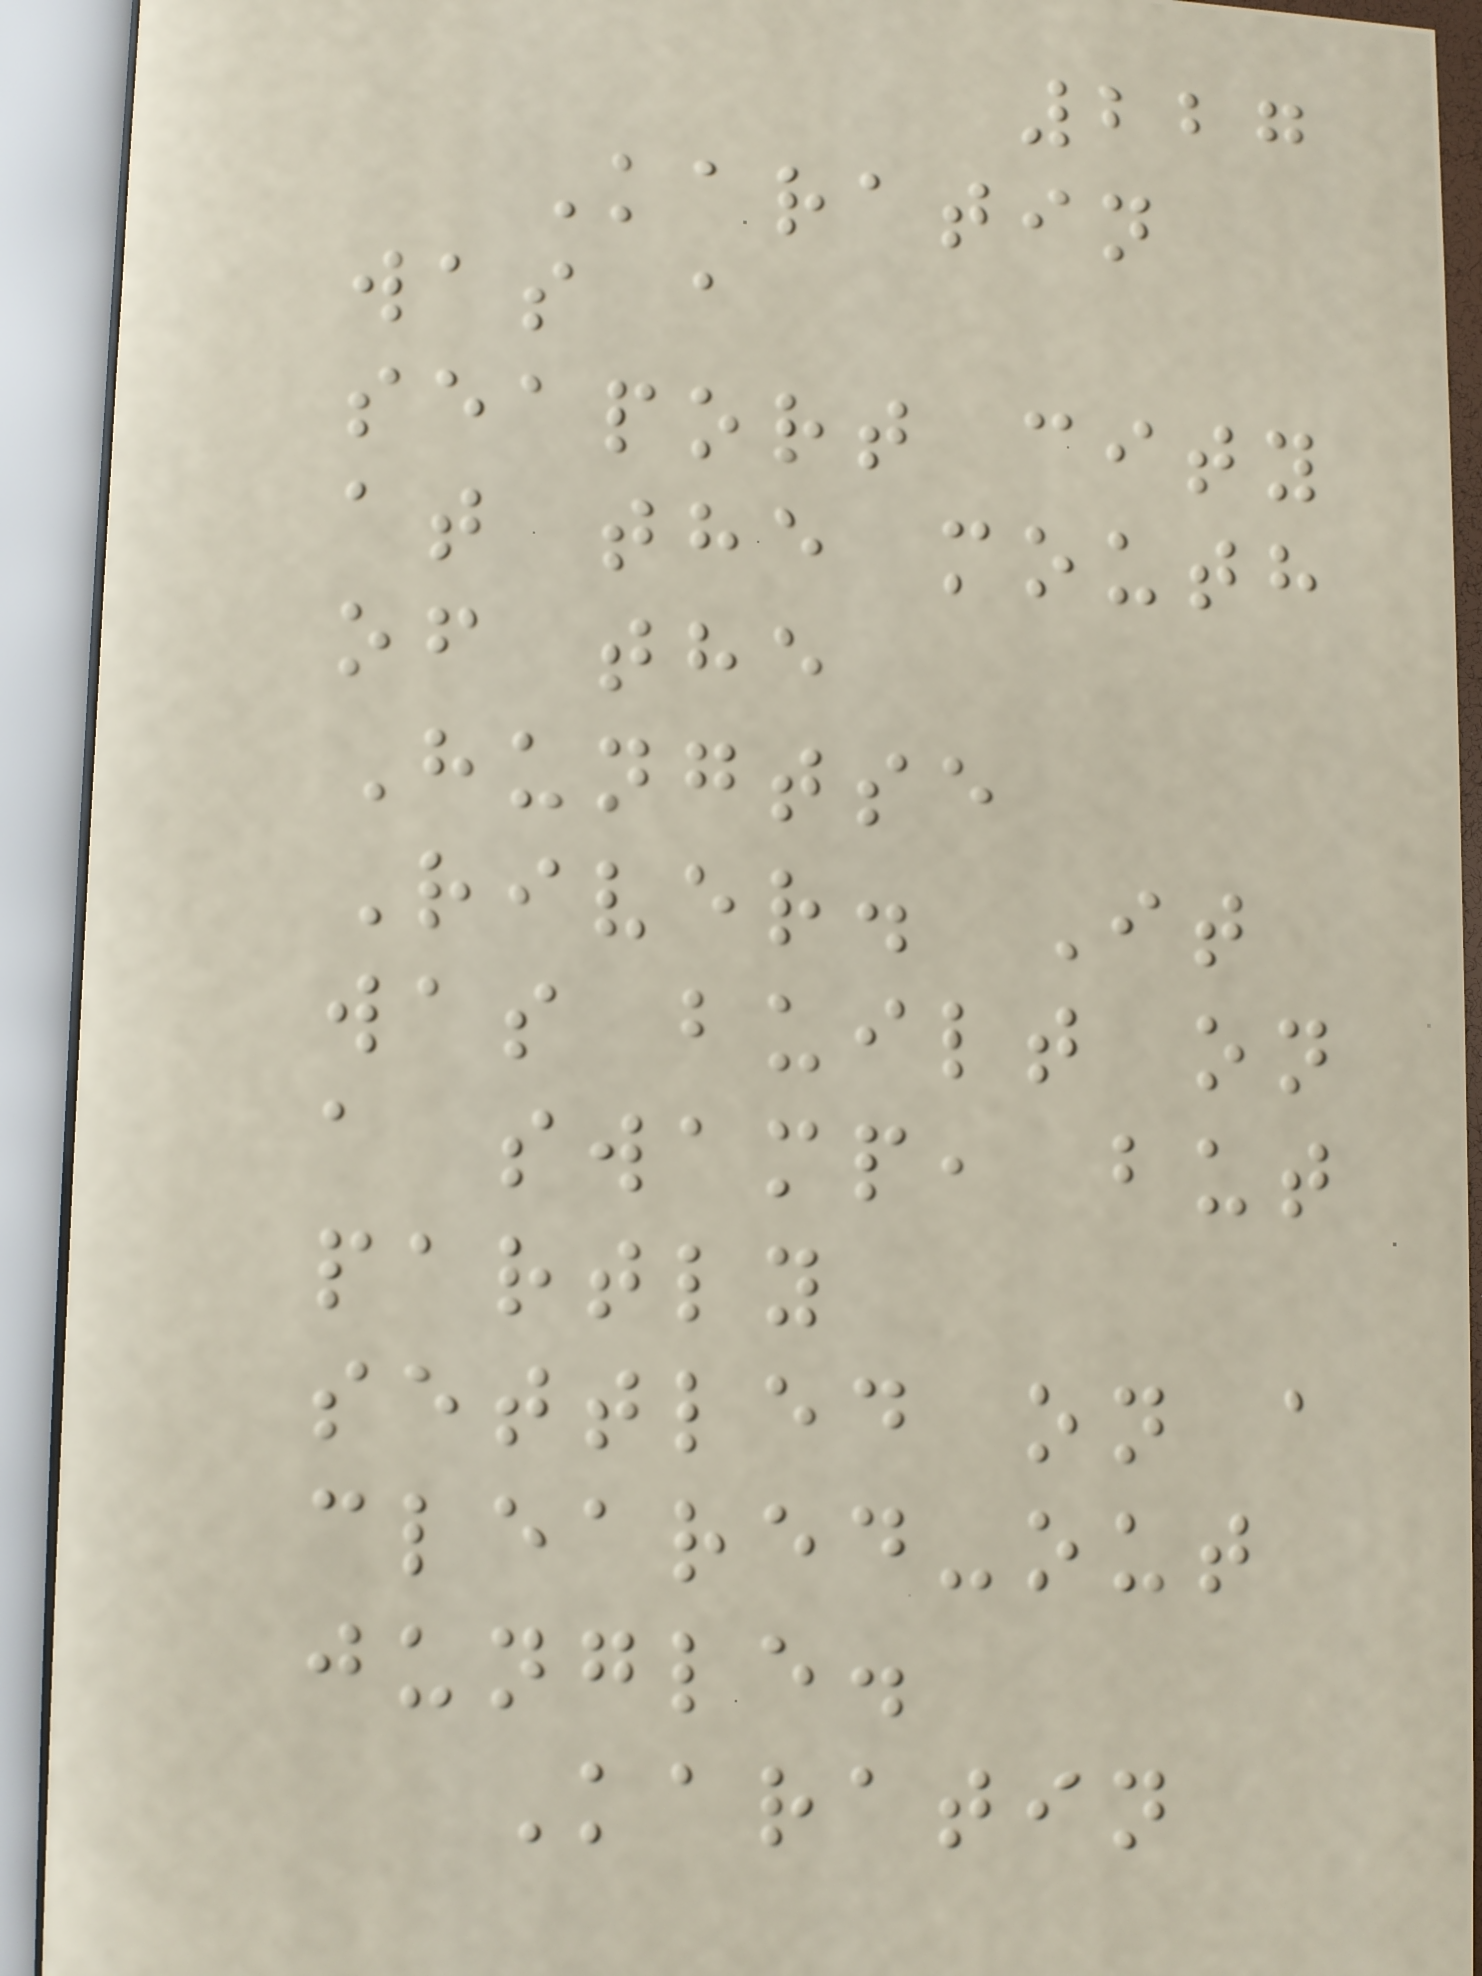227
Karatin
was a
seaport city
at the mouth
of the
Hungtse
River. It
was built on
a swamp, but
partly
settled on a
cleared-out
jungle.
Karatin
